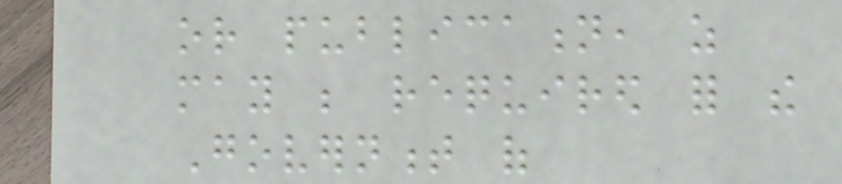or publication, as
may be required for the
Government of
